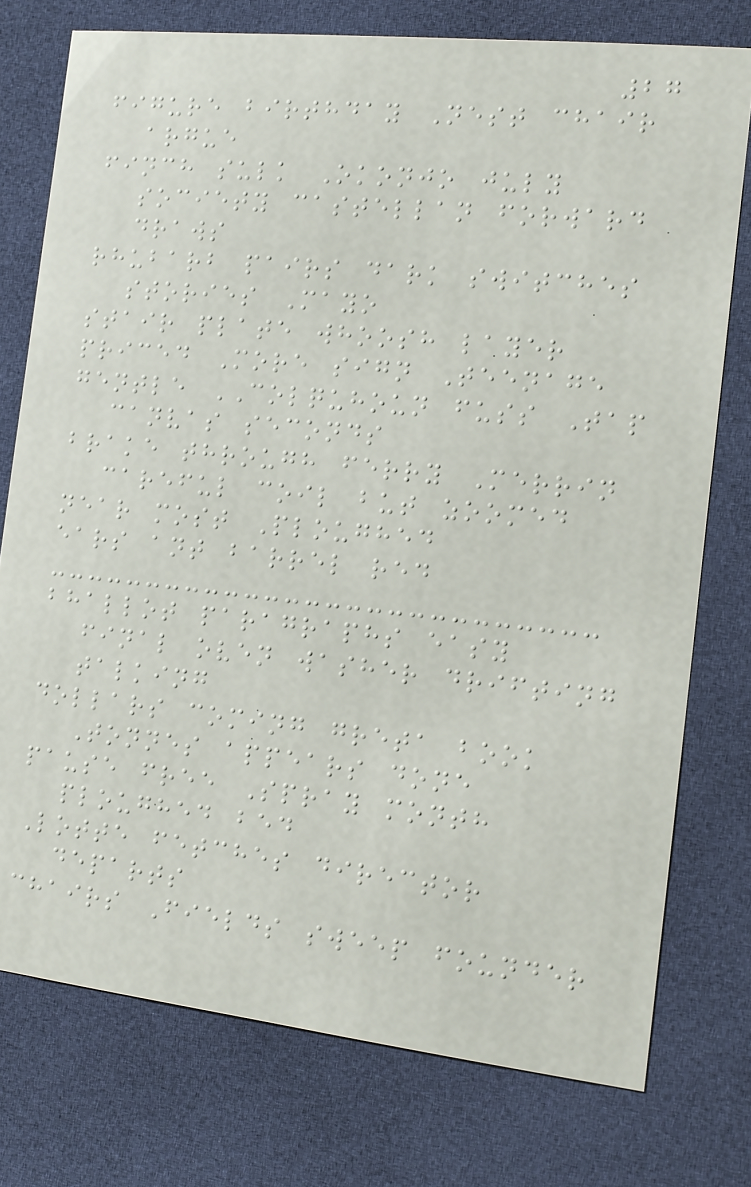27
figure birthday Nest chair
argue
finch sulk Okonjo july
society castellan forward
draws
rhubarb pairs dark switches
stories Mayo
stair plate whoosh layer
priced More sign Teenage
gentle COLQUHOUN fuss Tap
canvas seconds
brake through ferry Merrin
careful coil but zoomed
near most Ploughed
ears ant barrel red
bhallot paragraphs easy
final oven washer drifting
talking
dollars coming greta book
Tonnes appears done
pause free Spray month
ploughed bed
Lotte fetches director
departs
chairs Fields sweep founder
